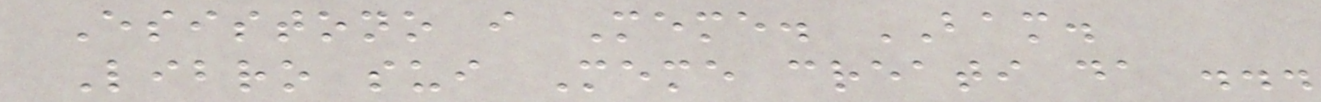Esistono i Meme. BAM.
Libro sui Meme creati da ...
